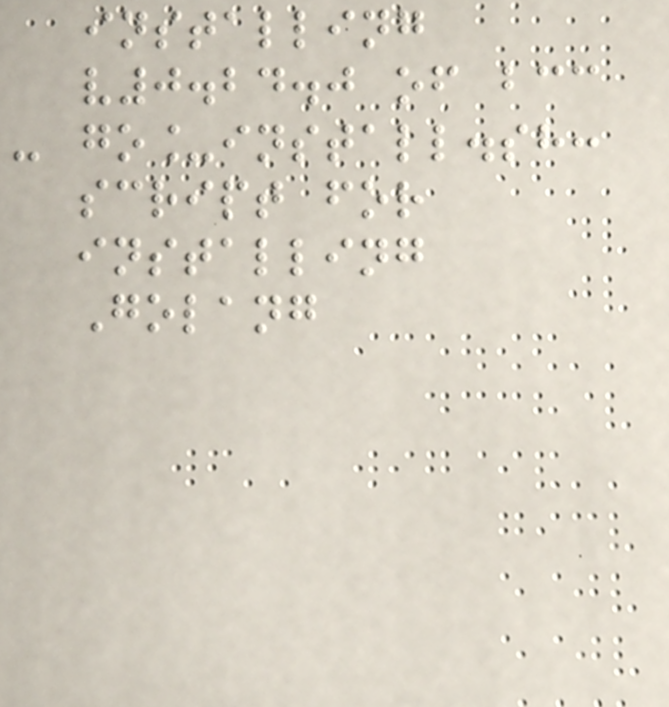installing
v0.24.0 of bcc
- go_install.sh:
script for
installing
Golang
